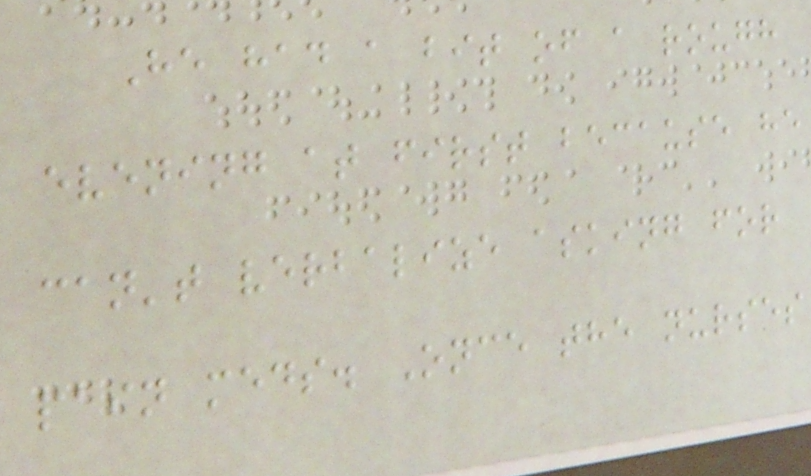He had a bit of a rough
evening at first because he
can't verbalize asking for
pain meds. Once the nurses
